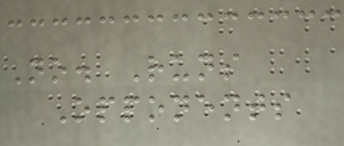No. Runs
Opponents
